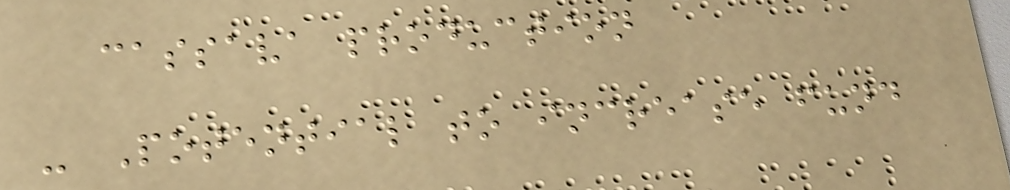cassava production
- Potential to increase fund
